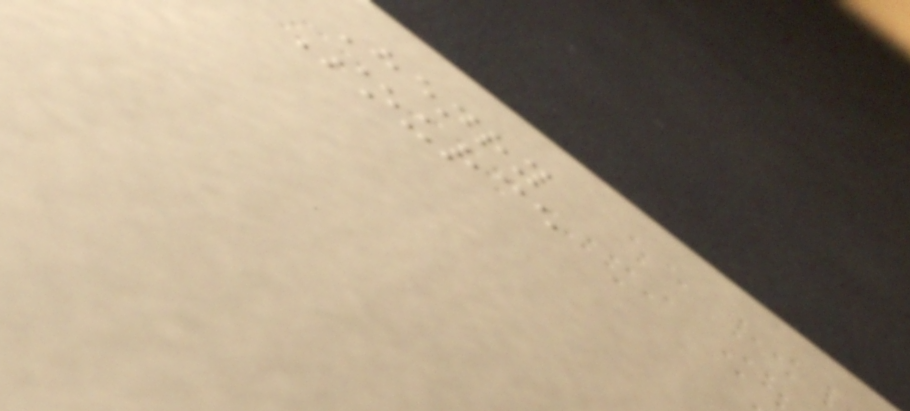Henry
Source
